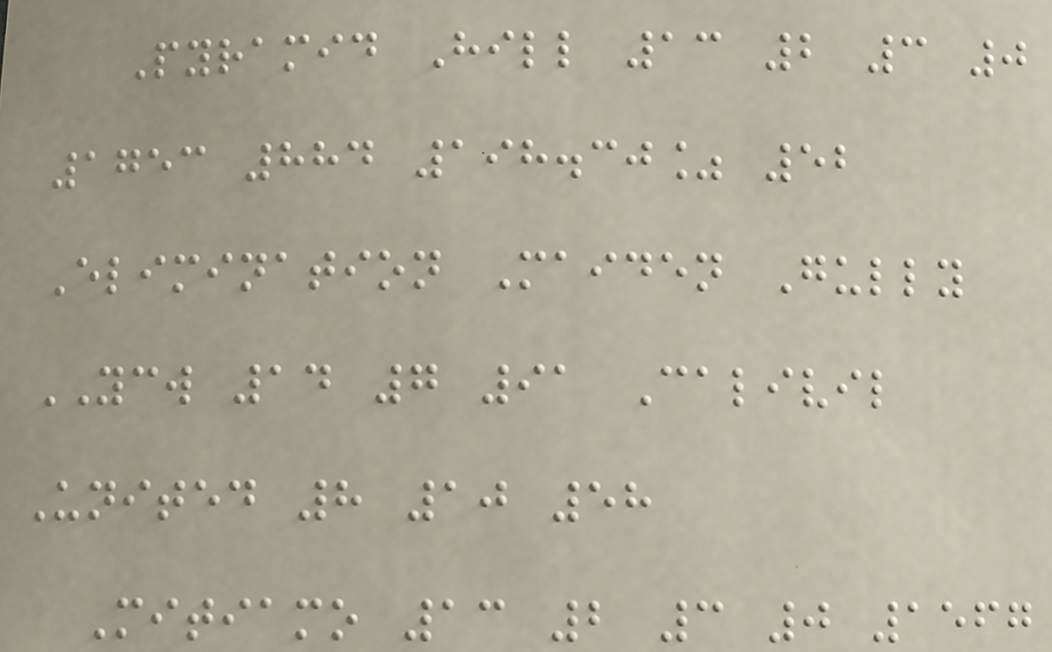Pyramid Hill 13 2 3 0
1753 884 198.30% 52
Elimination Maiden Gully
YCW 14 7 91 Calivil
United 8 10 58
Mitiamo 13 2 3 0 1567
